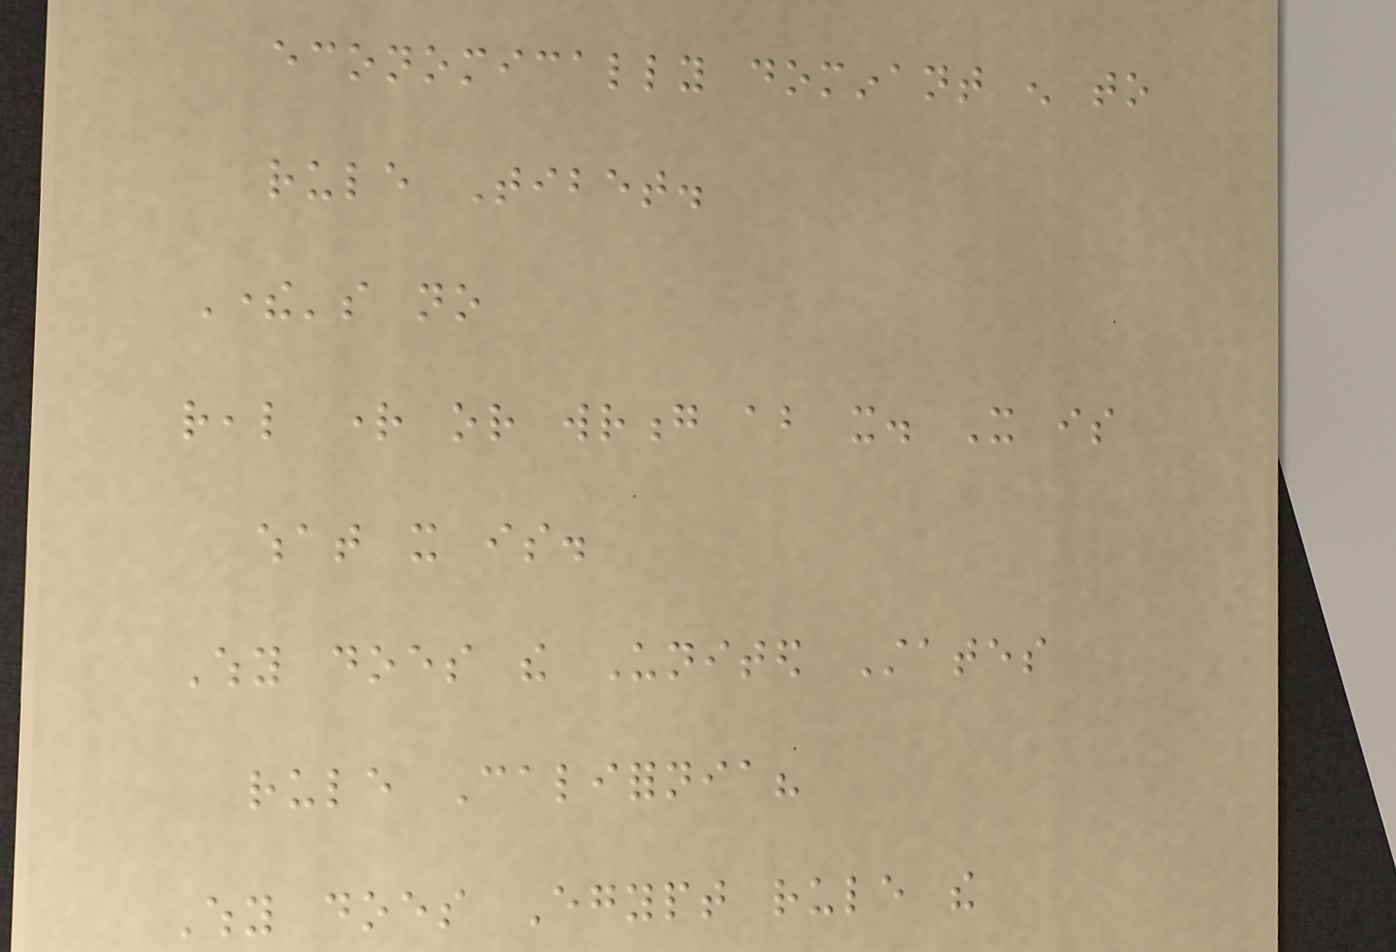economically dominant enough to
rule Tibet.
There's no
real right or wrong about it. It is
what it is.
Why does the United States
rule California?
Why does Egypt rule the
